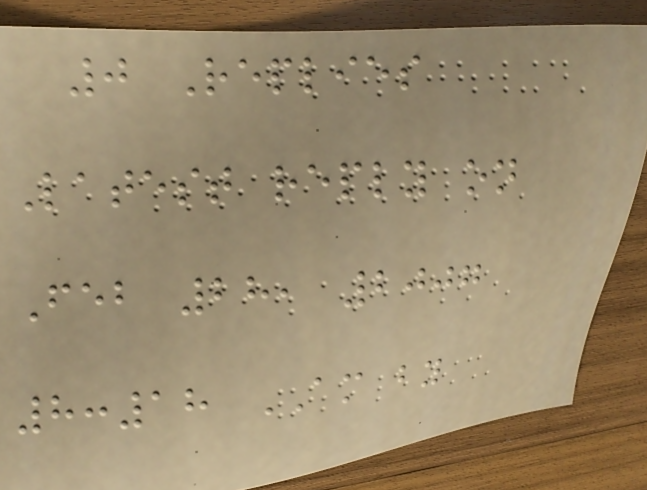0 Replies
Latest reply on
Feb 28, 2007
8:18 AM by
